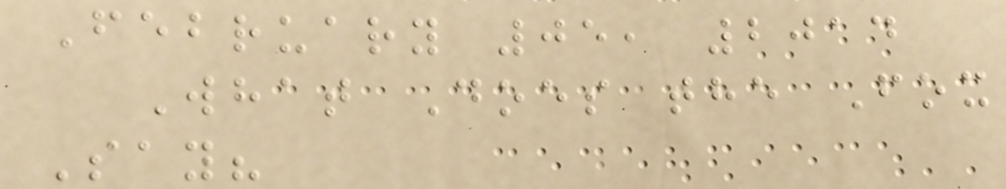February 05, 2014
What Does the Fox
Say?
